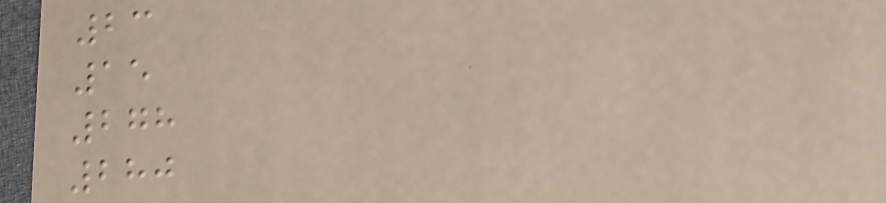23
15
278
280
